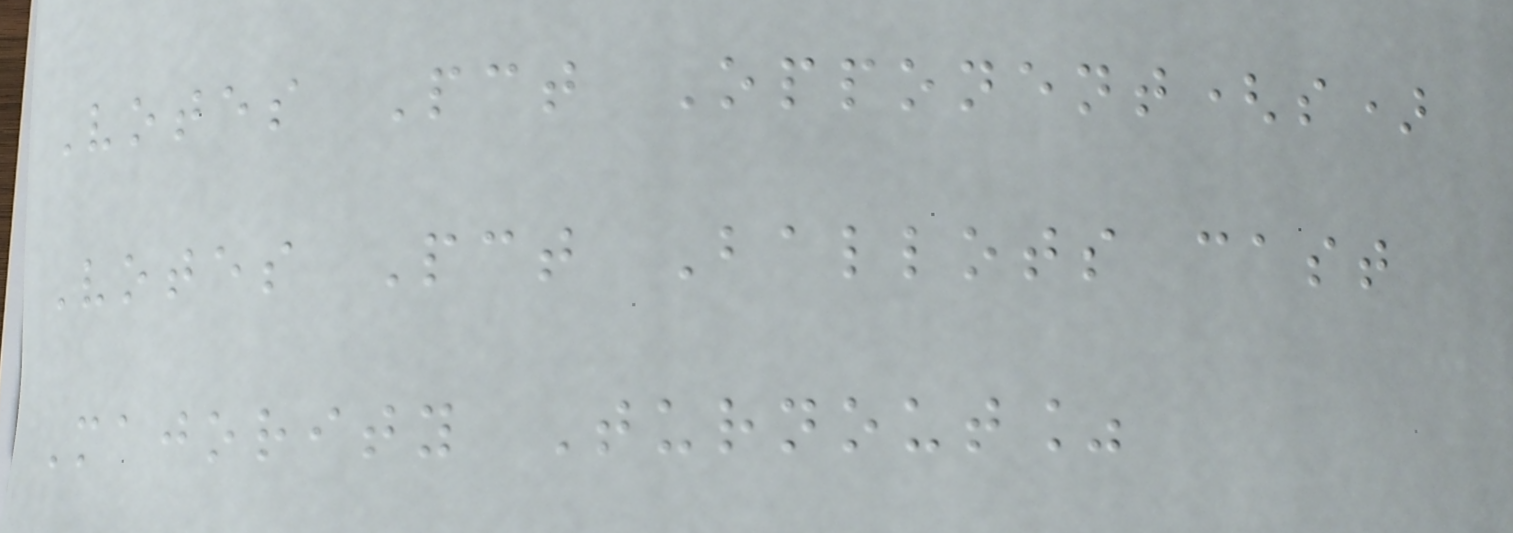Votes Pct Opponent(s)
Votes Pct Ballots cast
Majority Turnout%
